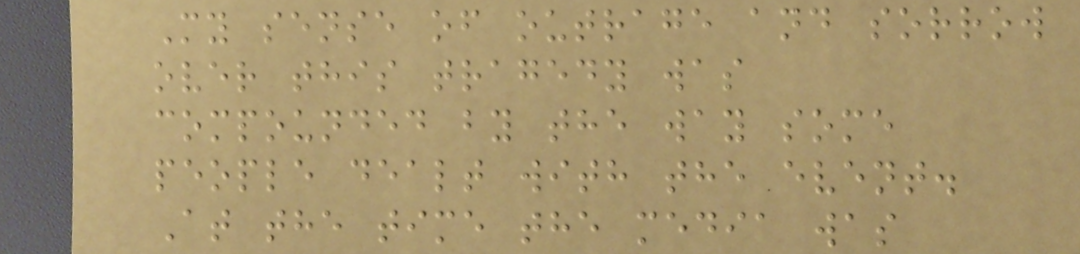My sense of outrage and sorrow
over this tragedy was
compounded by the way some
people dealt with the event.
At the time the media was
